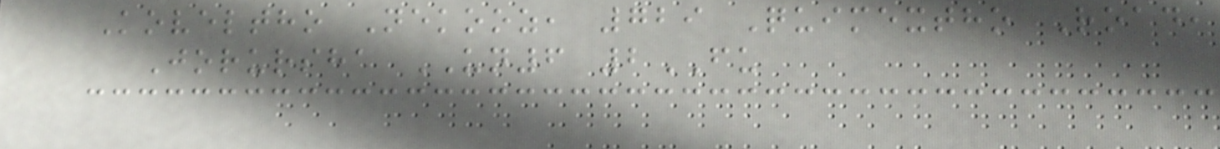Koveltho Nekooz, 729 Quimextho Road,
Jorursha UN6 2FU
